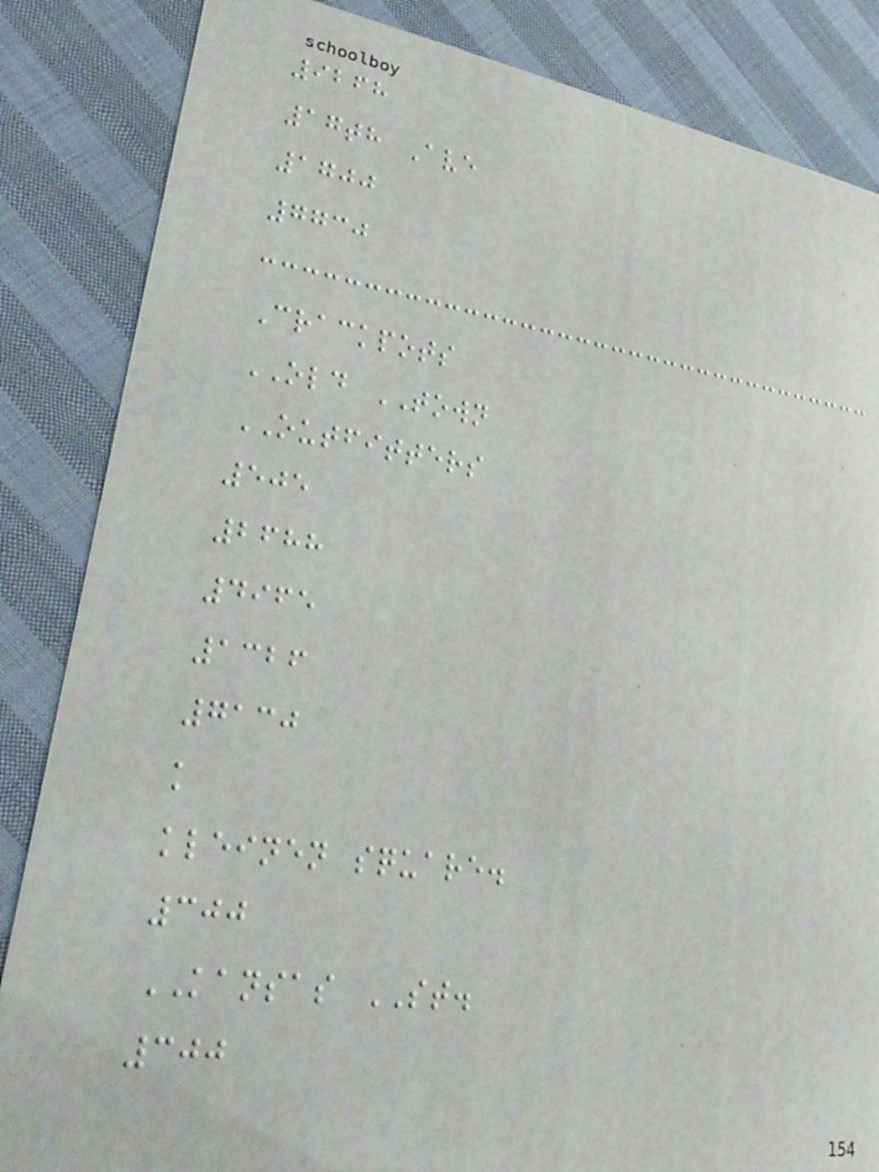9268
17th Ave
1700
7730
Crackpots
OLD TOWN
OUTFITTERS
505
2688
4965
1326
7130
k
kleinen square.
300
KANSAS ST.
300
